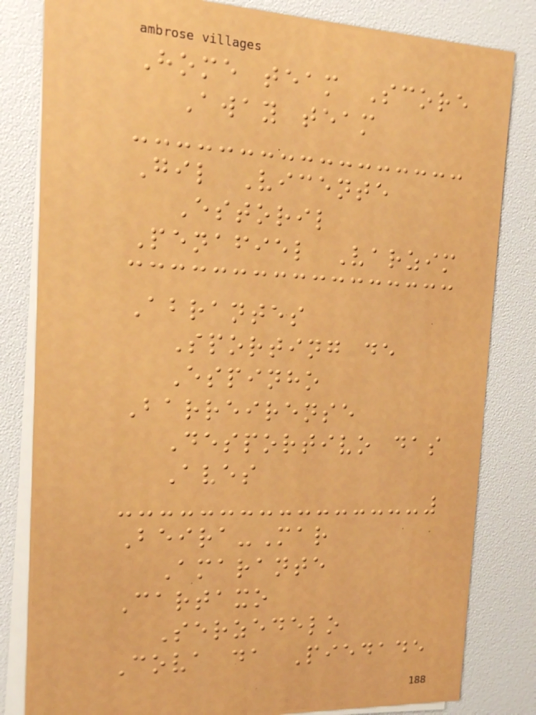Home team Score
Away team
Gil Vicente
Estoril
Penafiel Varzim
Abrantes
Sporting de
Espinho
Barreirense
Desportivo das
Aves
Beira-Mar
Amarante
Cartaxo
Serzedelo
Cova da Piedade
